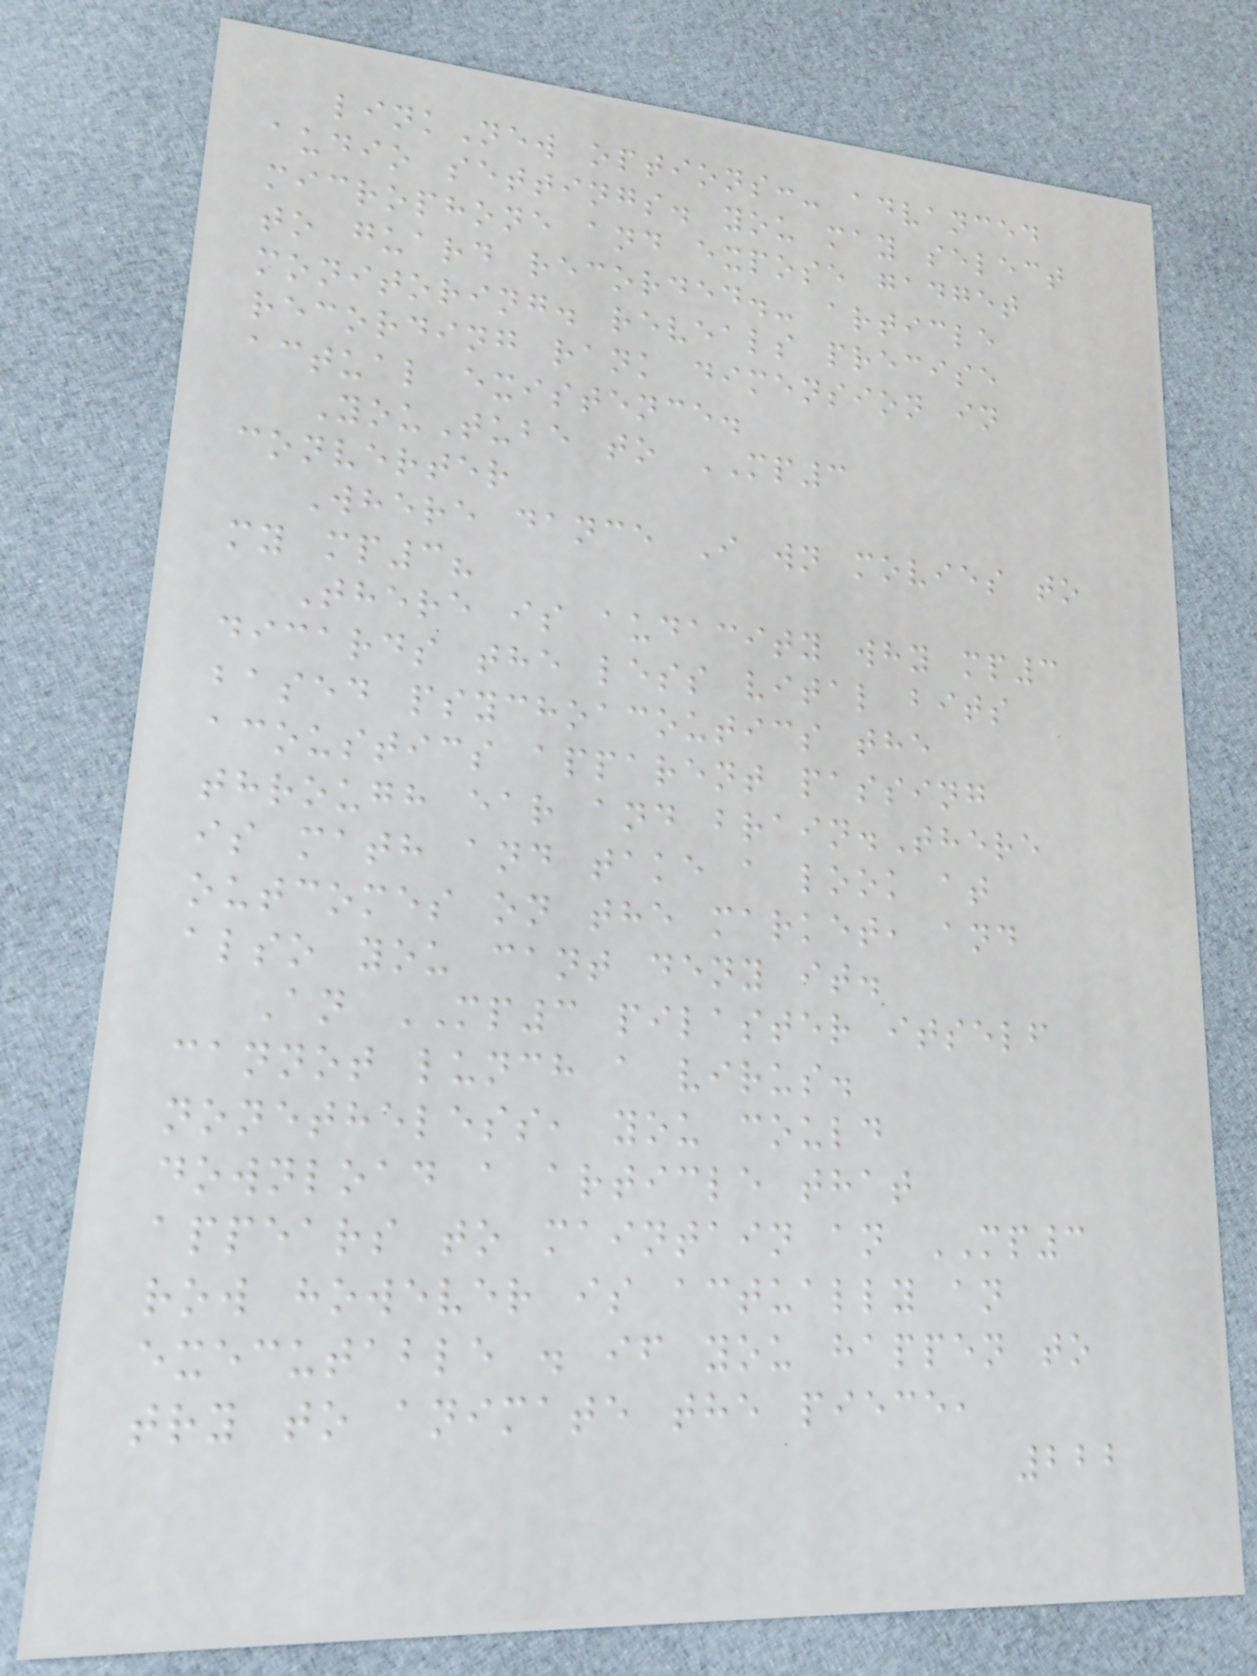linkNew options:- advanced
audio settings. you may select
microphone and expose gadget
to guard recorded.- article
monitoring. reveals precise
recording rank dimension in
actual existence.
YouTube to MP3
converter
Where dance I wn movies to
my mp3?
There is audacity why mp3
dicards the less vital bits
based psychoacoutics the
acoustics apparent passing
through ear and brain.There
is math and take a look at
outcomes on the market, and
also you cant deny it.
An MP3 pilaster itself
cannot lunch a virus.
nonetheless, you could
download a article that
appears to maintain an MP3
row however is actually an
executable . if you happen to
try to animate the piece,
222
